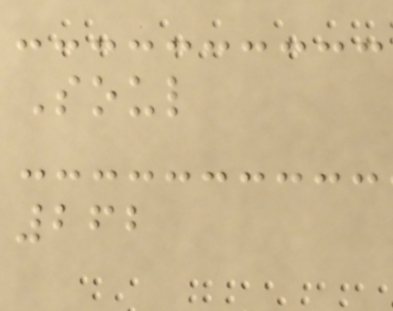Soul
262
